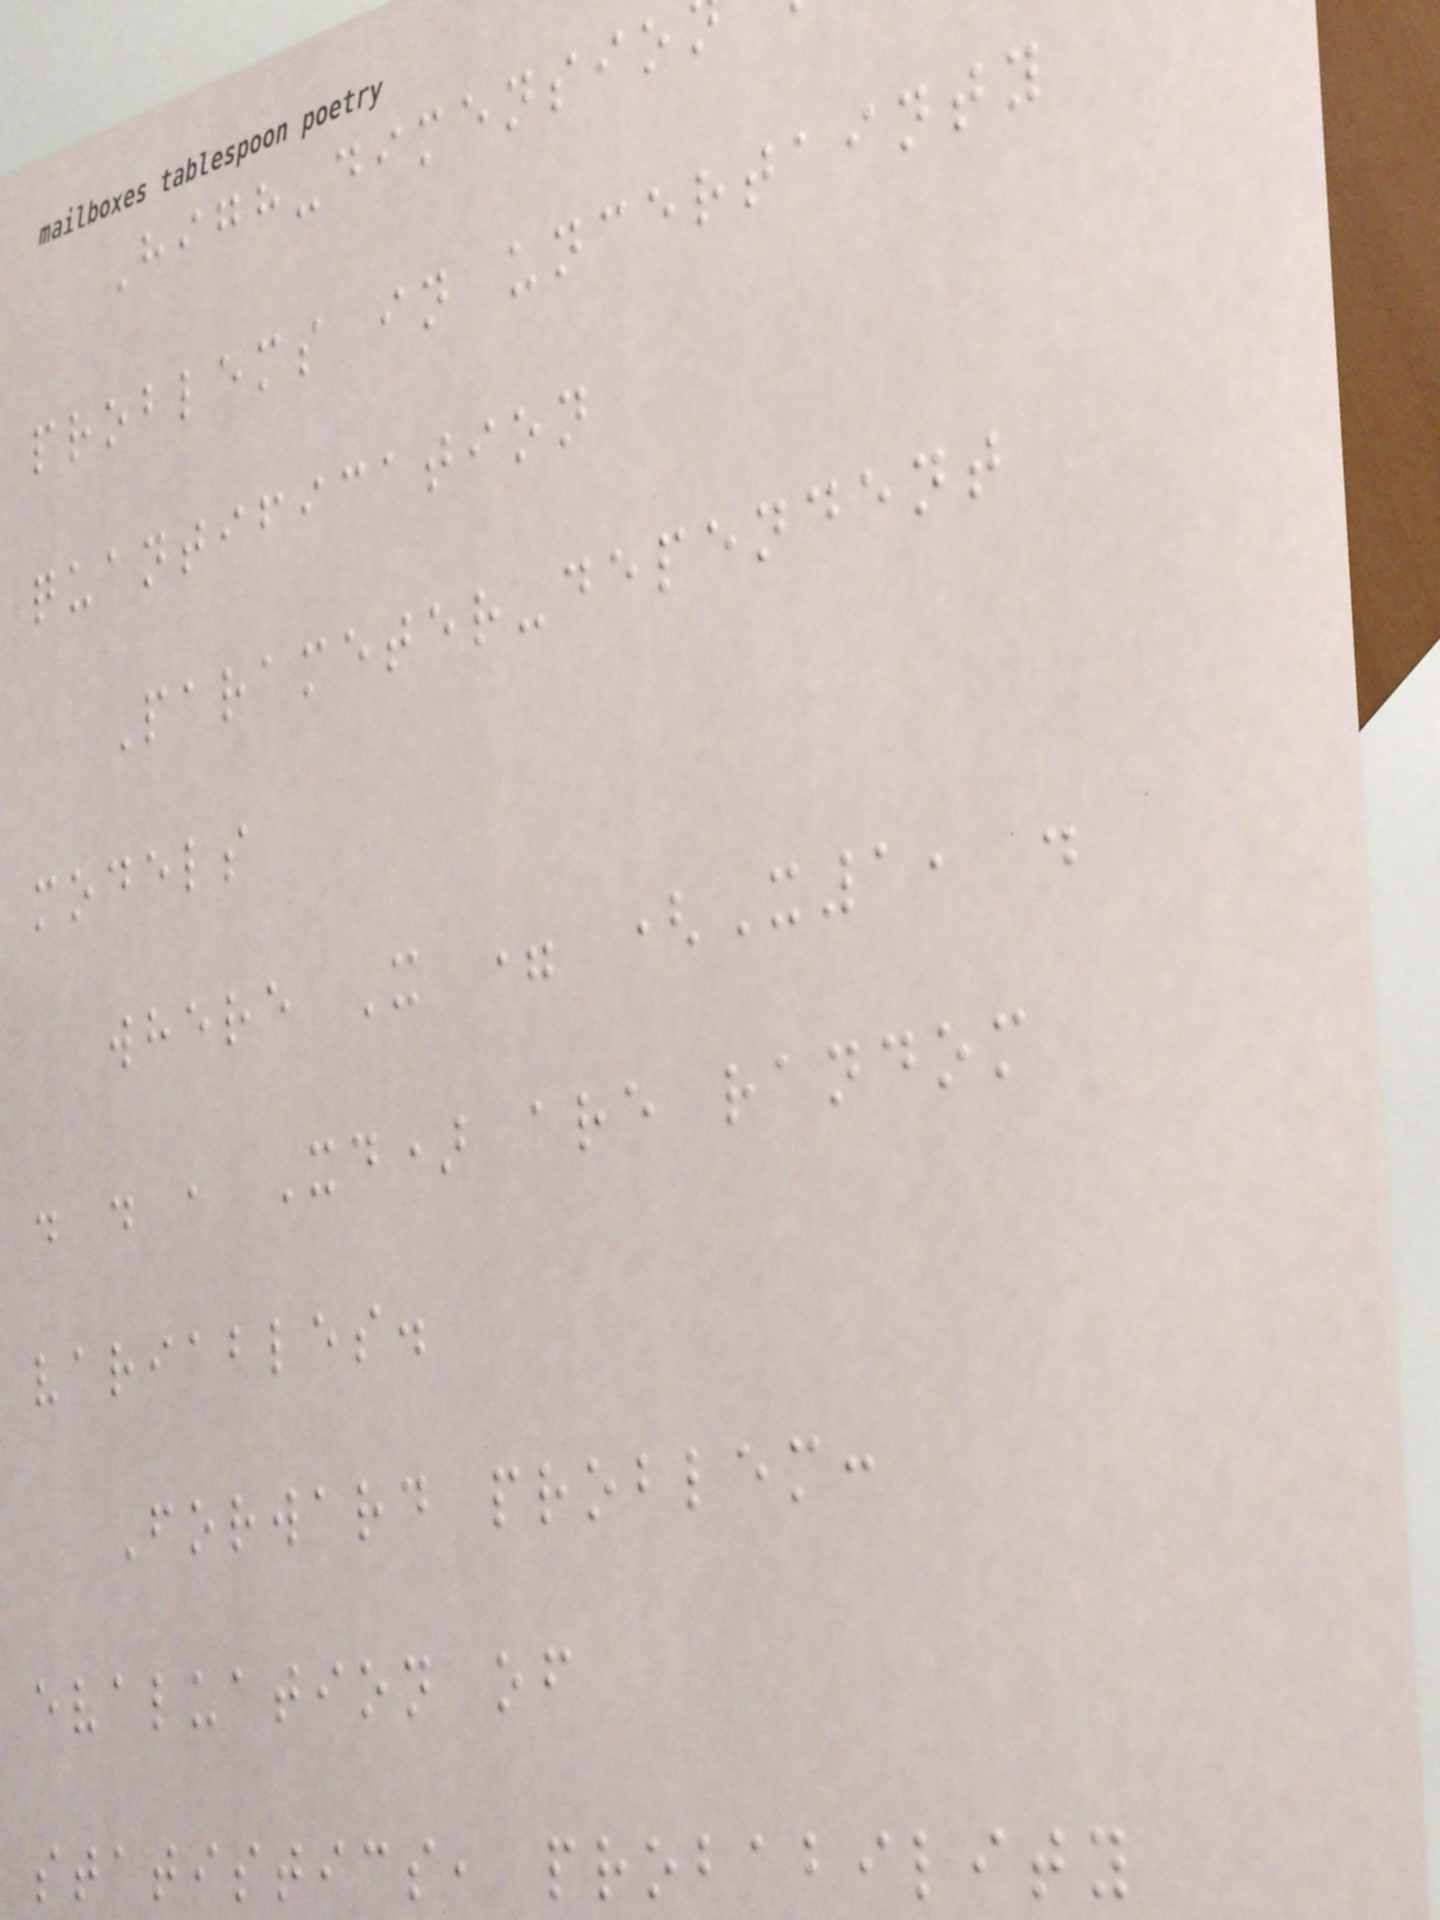High-dimensio
problems in uncertainty
quantification
Parameter-dependent
models
where X = (X1, .
. . , Xd) are random
variables.
Forward problem:
evaluation of
statistics, probability
